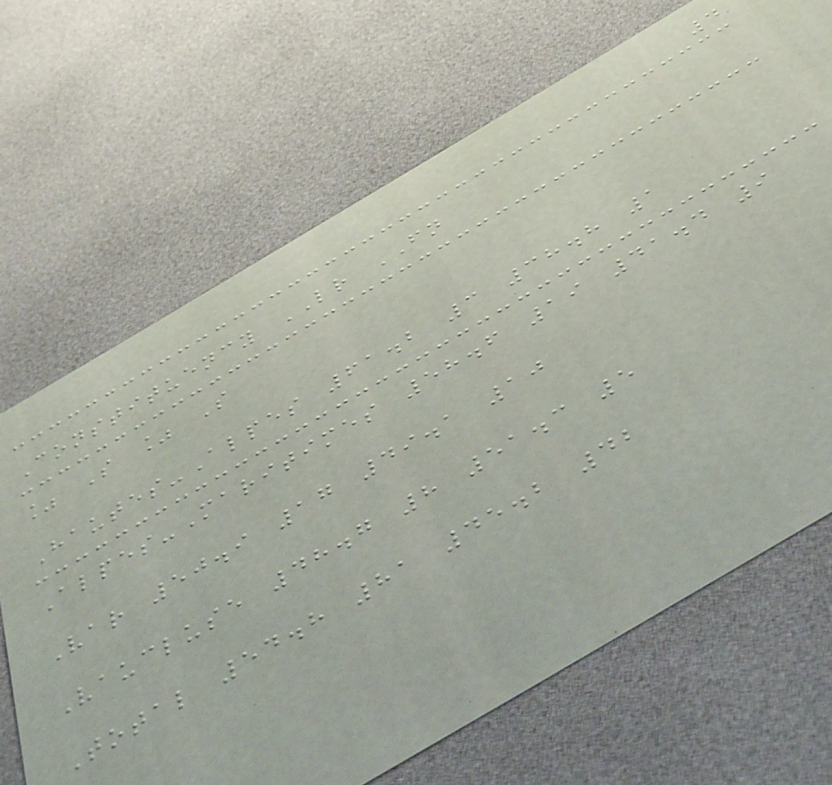4
Constituency LR FN
% S % S
Hautes-Alpes 61.2 3 38.8 1
Alpes-Maritimes 58.6 19 41.4 9
Var 50.9 17 49.1 10
Vaucluse 48.7 8 51.3 5
Total 54.8 81 45.2 42
